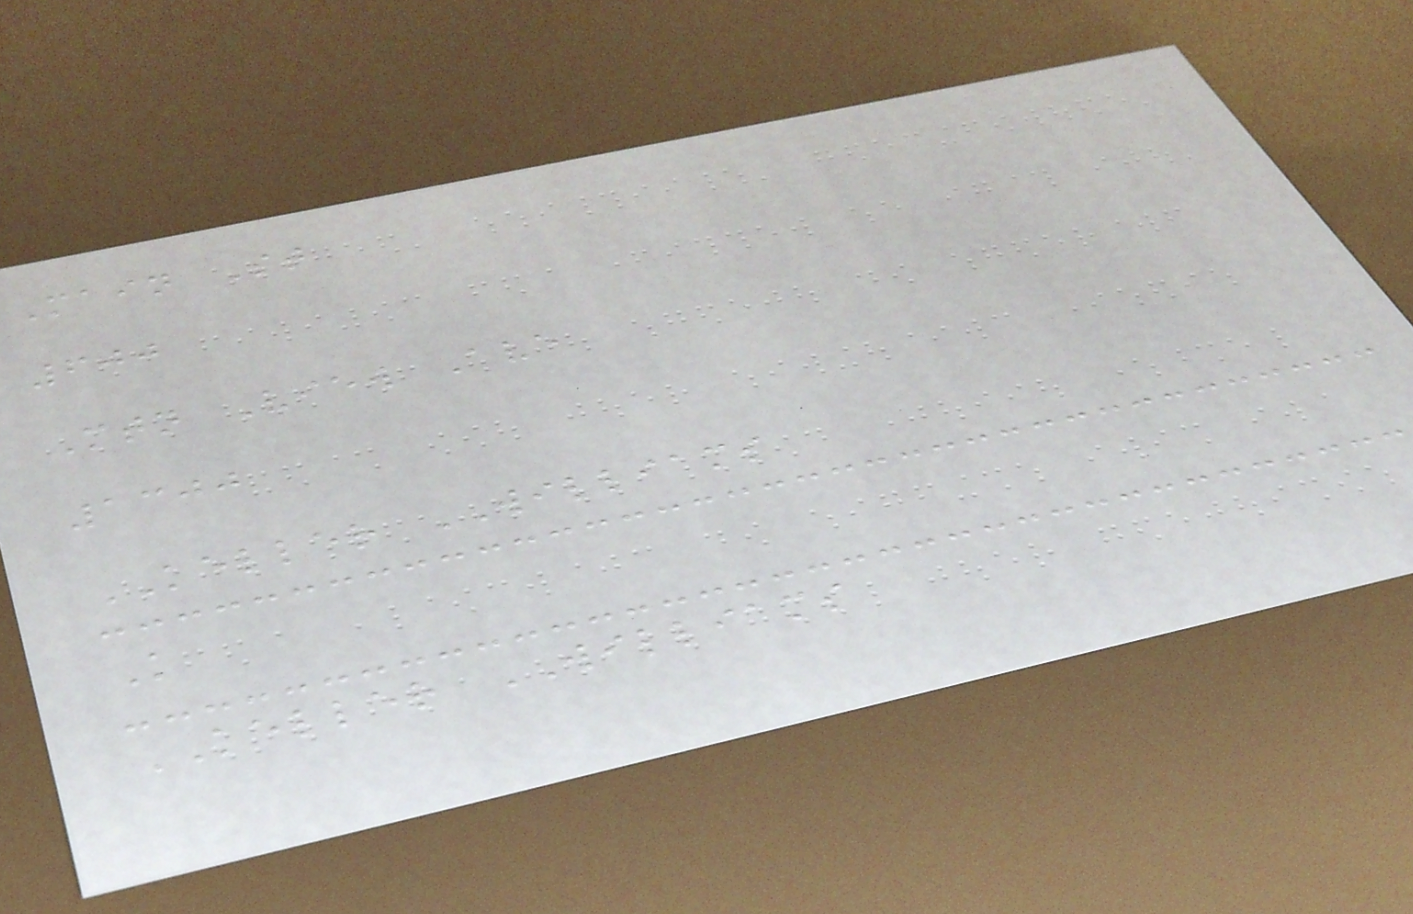Main St
600
Mtn View Ave
1300
KELLER WILLIAMS
K
KELLER WILLIAMS
